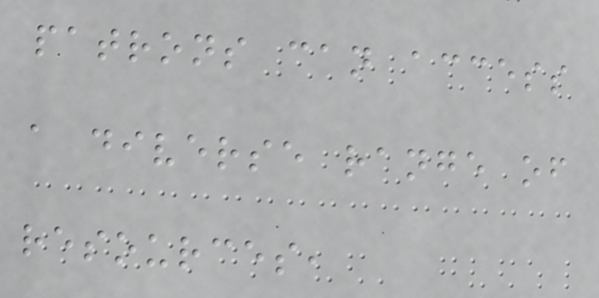patrons can access
a diverse range of
resources,
